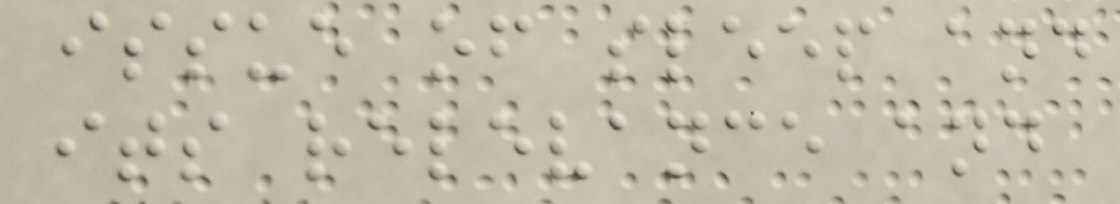issue of sleep and
its relevance and
